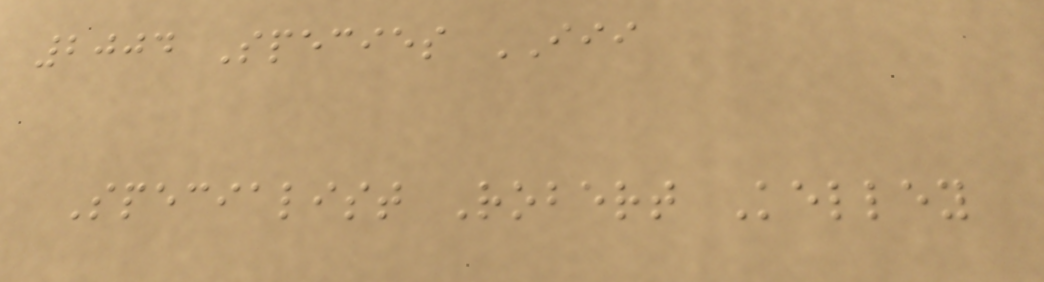2004 Species III
Specialist Robert Kelley
